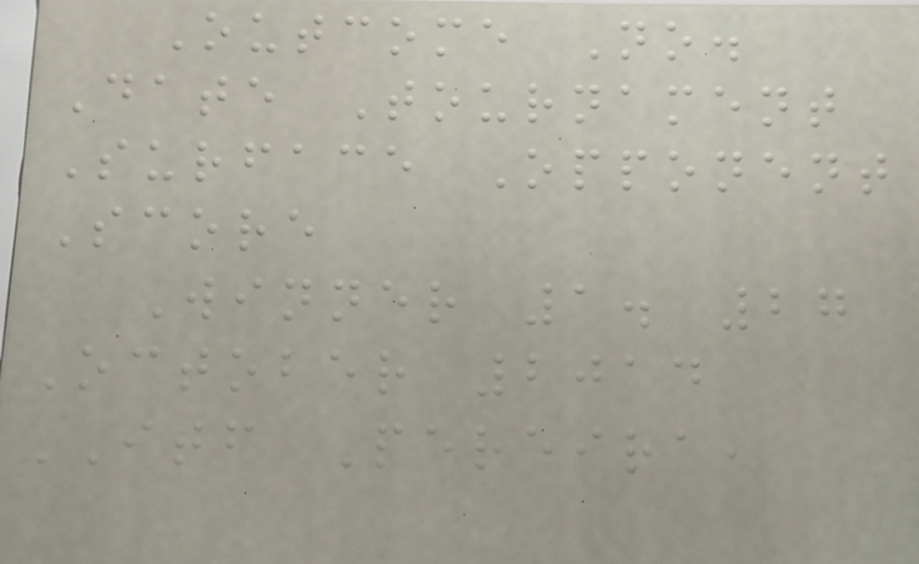Outcome No.
Date Tournament
Surface Opponent
Score
Winner 1. 27
October 2014
ITF Pereira,
